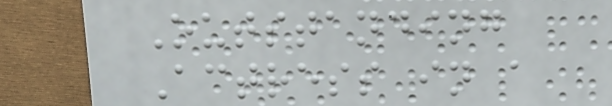Outstanding
Actress in a
